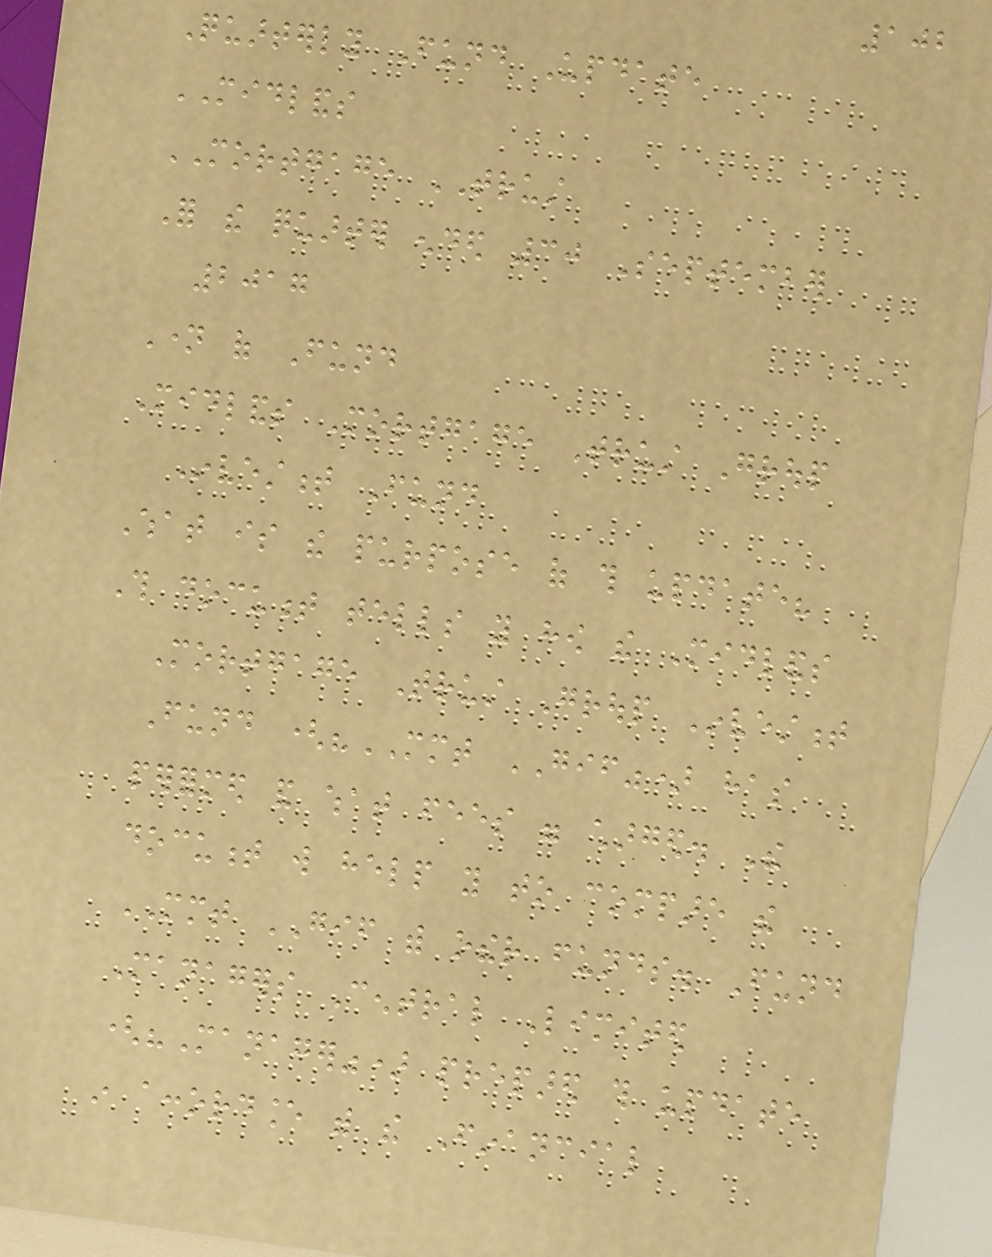102
Quarterly Fund Update
MIDLANDS
MORTGAGE TRUST
For the quarter ended 30 September
2017
Name of Fund
Midlands Mortgage Trust Group
Investment Fund
What is the purpose of this update?
This document tells you how the Midlands
Mortgage Trust Group Investment
Fund ("MMT GIF") has
performed and what fees were charged. The
document will help you to compare the
MMT GIF with other funds. Fund
Managers Central Limited
("Manager") prepared this update
in accordance with the Financial
